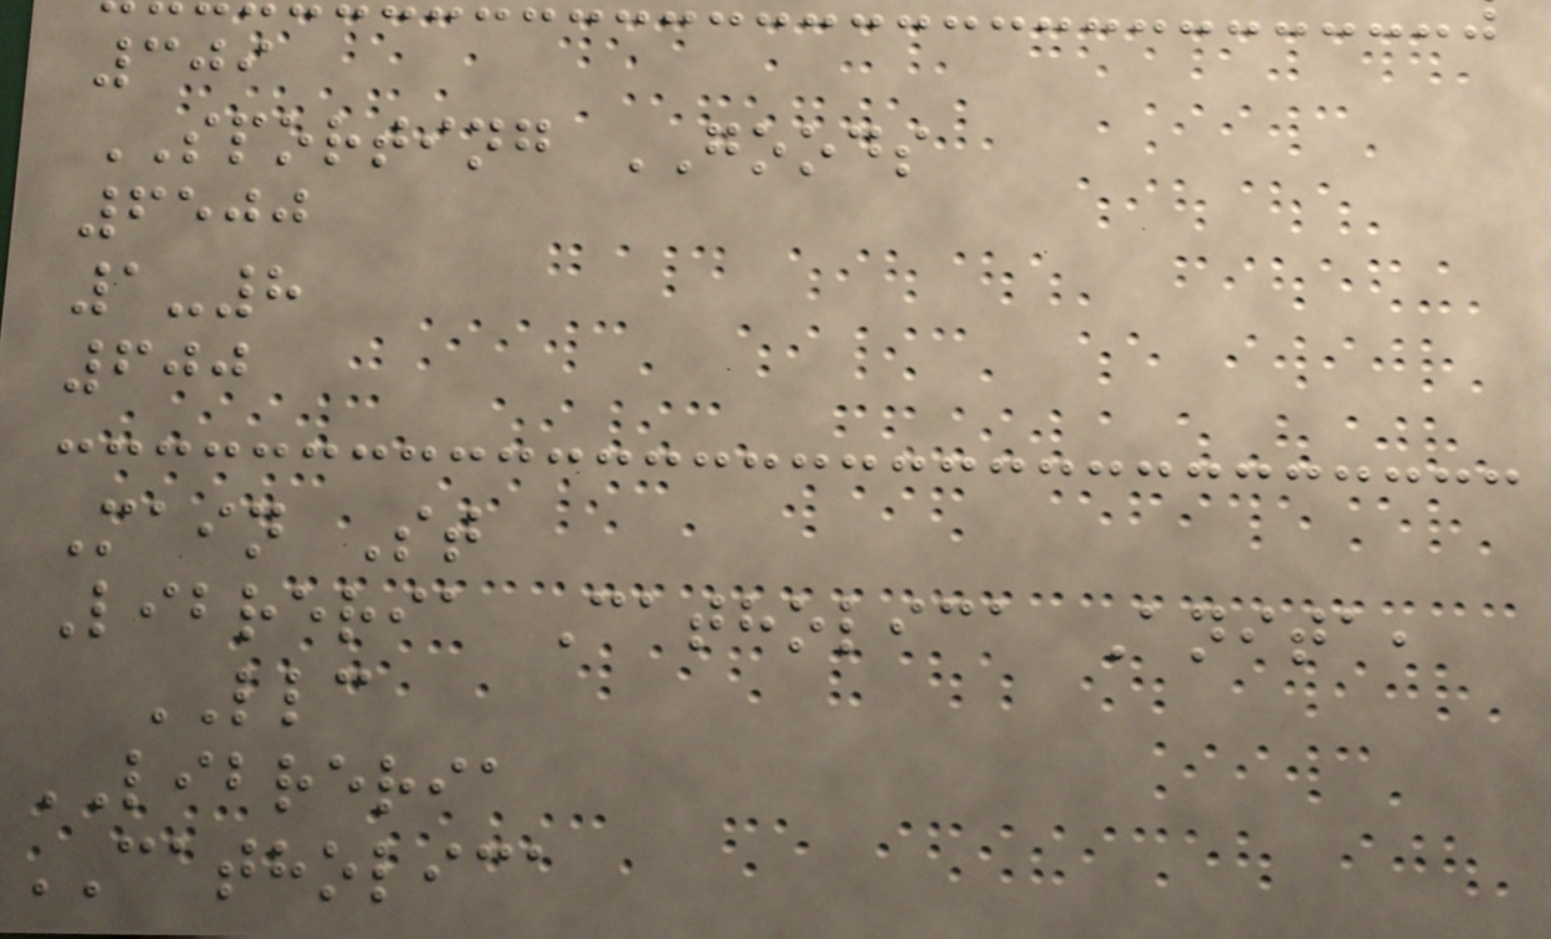309
SPORTING GOODS
6500
1-8
600
Main St
Libreria Catholica Anita,
LLC
LIBRERIA
CATHOLICA
